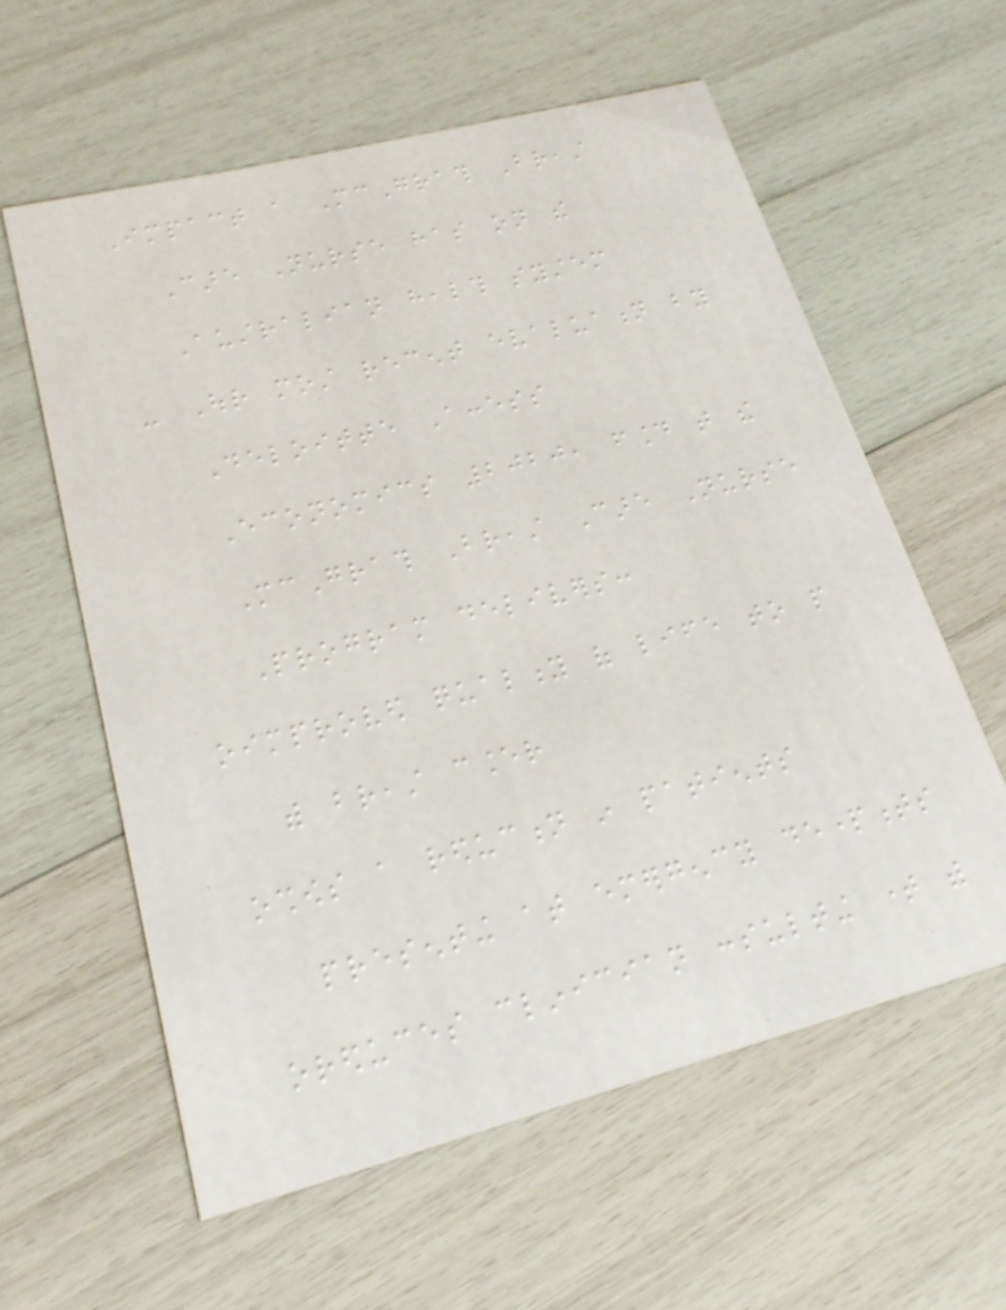Impact a McGrath Breast
Care Nurse has on the
Australian health system
- Our most recent evaluation by
Deloitte Access
Economics 2020, found that the
McGrath Breast Care Nurse
Program delivers:
oimproved quality of life to people
with breast cancer
oshows a reduction in patients
presenting at emergency departments
oreduces clinician consulting time with
